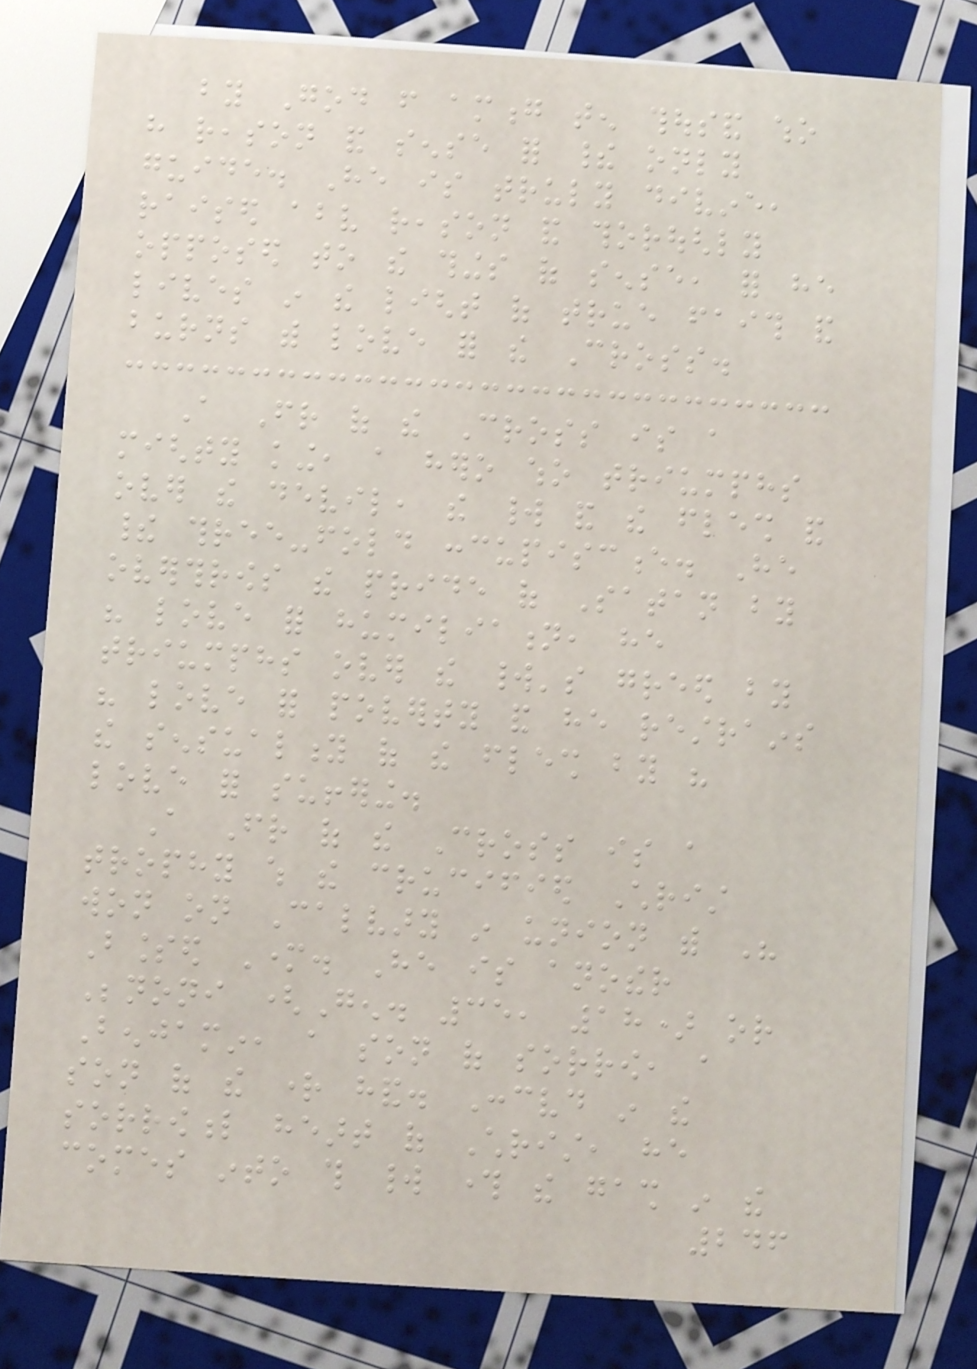by God from among ten thousand who
have reason and sense for their only
guide. He is truly divine,
raised above reason and thoroughly
opposed to the things of sense, for he
lives in the light of true faith and
burns with love for the Cross.
A Friend of the Cross is a
mighty king, a hero who triumphs
over the devil, the world and the flesh and
their three-fold concupiscence. He
overthrows the pride of Satan by
his love for humiliation, he
triumphs over the world's greed by
his love for poverty and he restrains
the sensuality of the flesh by his
love for suffering.
A Friend of the Cross is a
trophy which the crucified Christ
won on Calvary in union with His
Blessed Mother. He is another
Benoni (Gen. 35, 18) or
Benjamin, a son of sorrow, a
son of the right hand. Conceived in the
sorrowful heart of Christ, he
comes into this world through the gash in the
246
